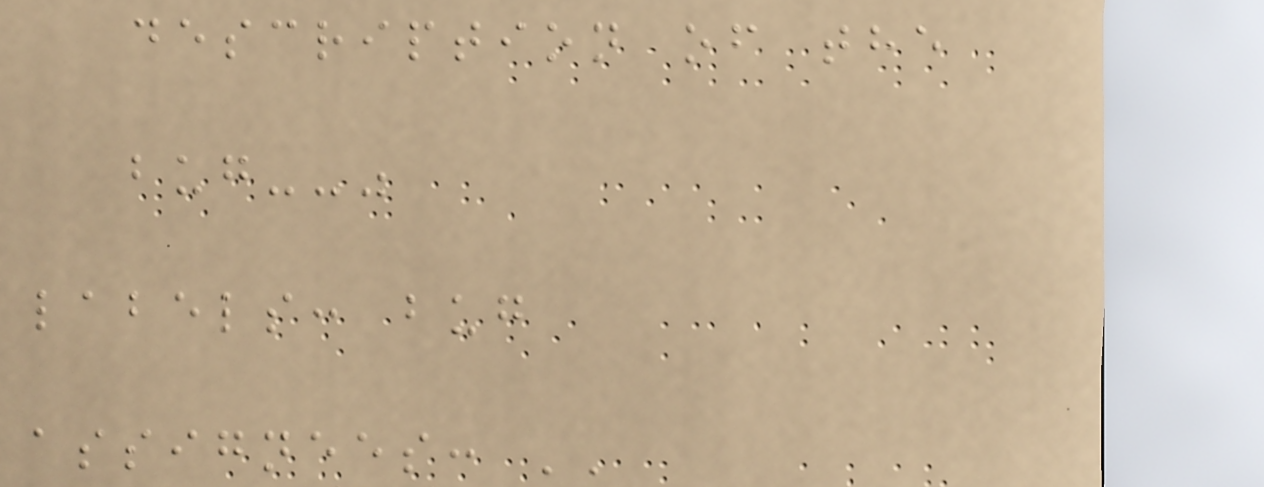description of the
bug--"
labels: bug
assignees: ''
